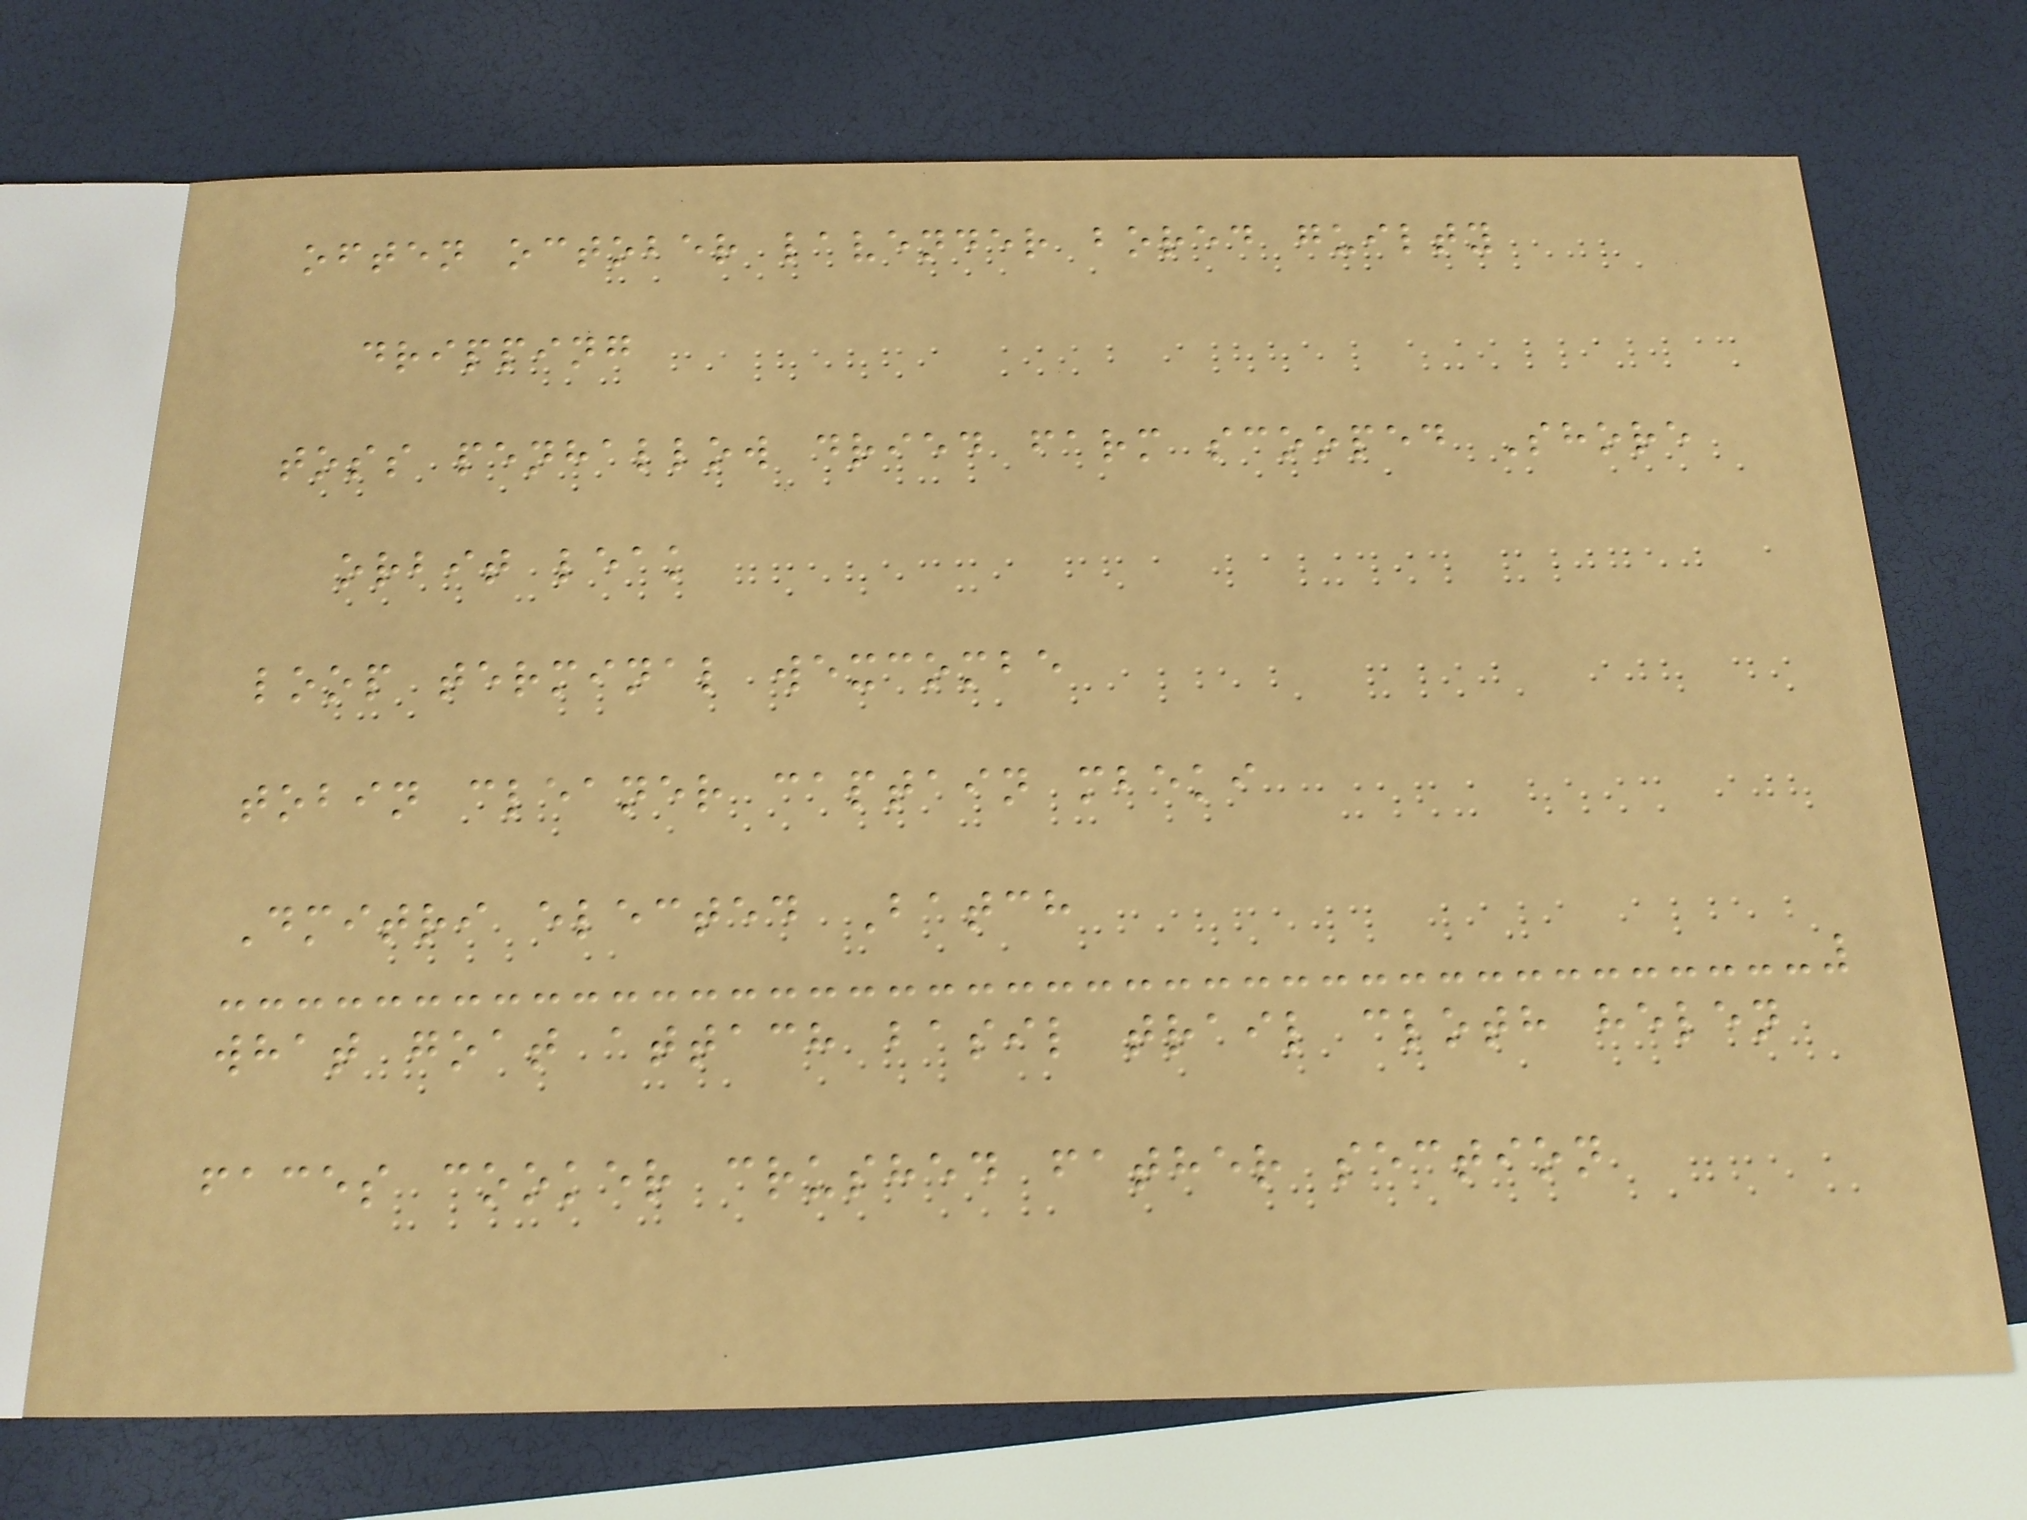often october lavender bored guilty
dripping
toss penhallow dried farm scooped Shore
orbit leak
loop terminal wexcombe
tobin cleaner captain mbeki
Dmitri elected Batch
what goat attach basil trail cloth helen
faces cooker crushed father section
